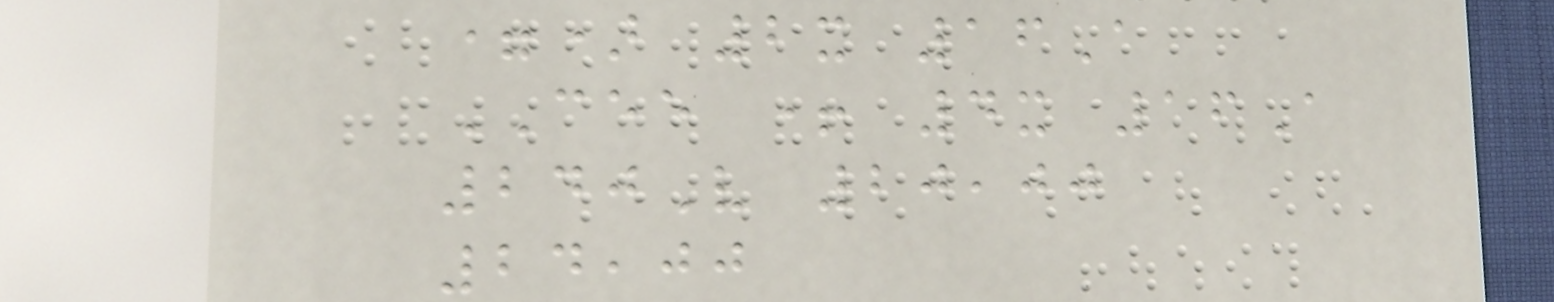=) 2x 16A
CEE + 4x 16A
240V 20,00
24,00
